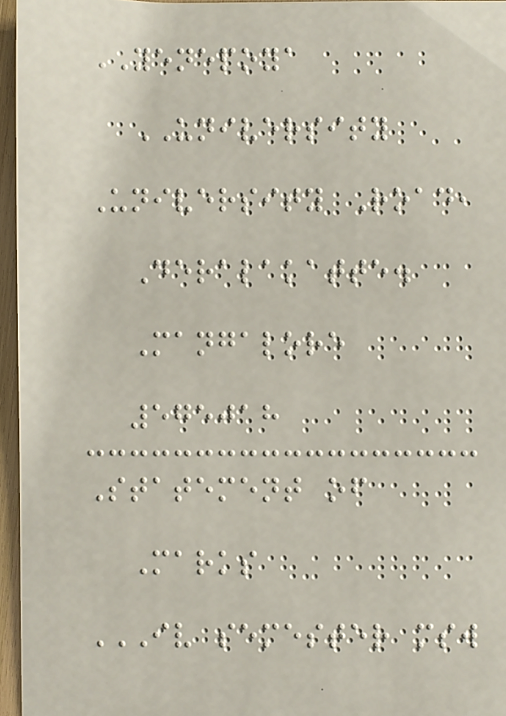YENEPOYA
UNIVERSITY
University Road,
Deralakatte.
Mangalore
575018
Statement of
Marks
IV SEMESTER MSW
